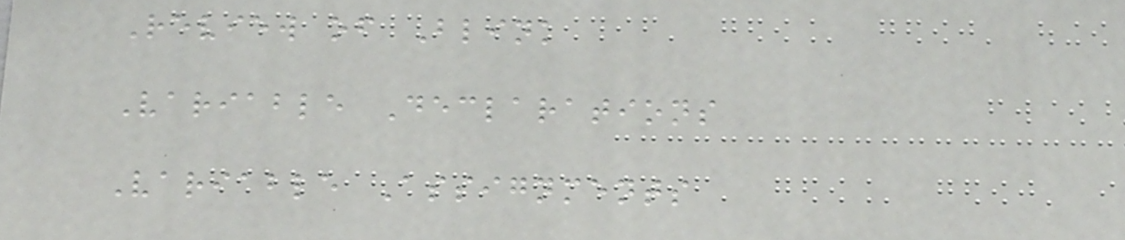Review of Blink
Variable Declarations
Variable Assignments
